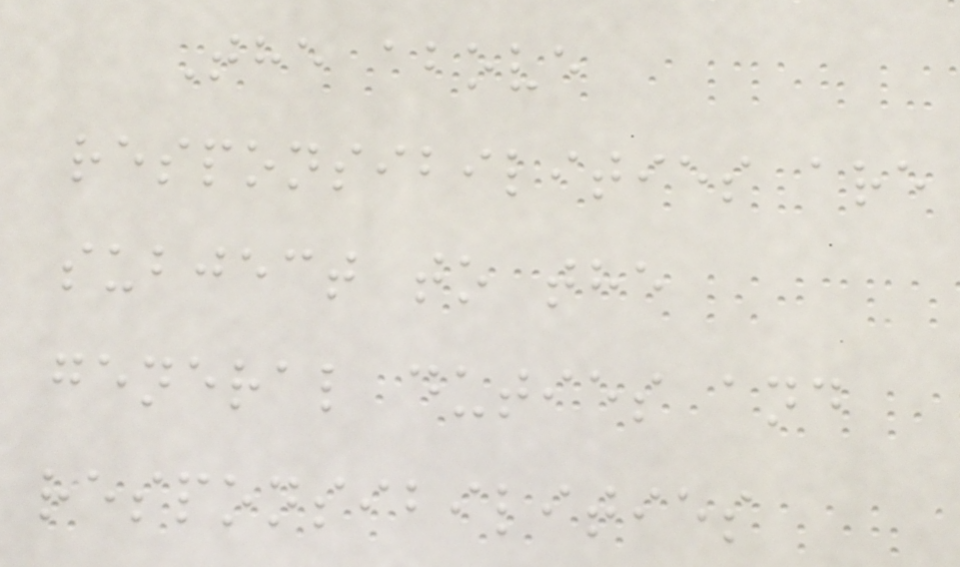The above
responsibilities are
subject to the
general duties and
responsibilities
